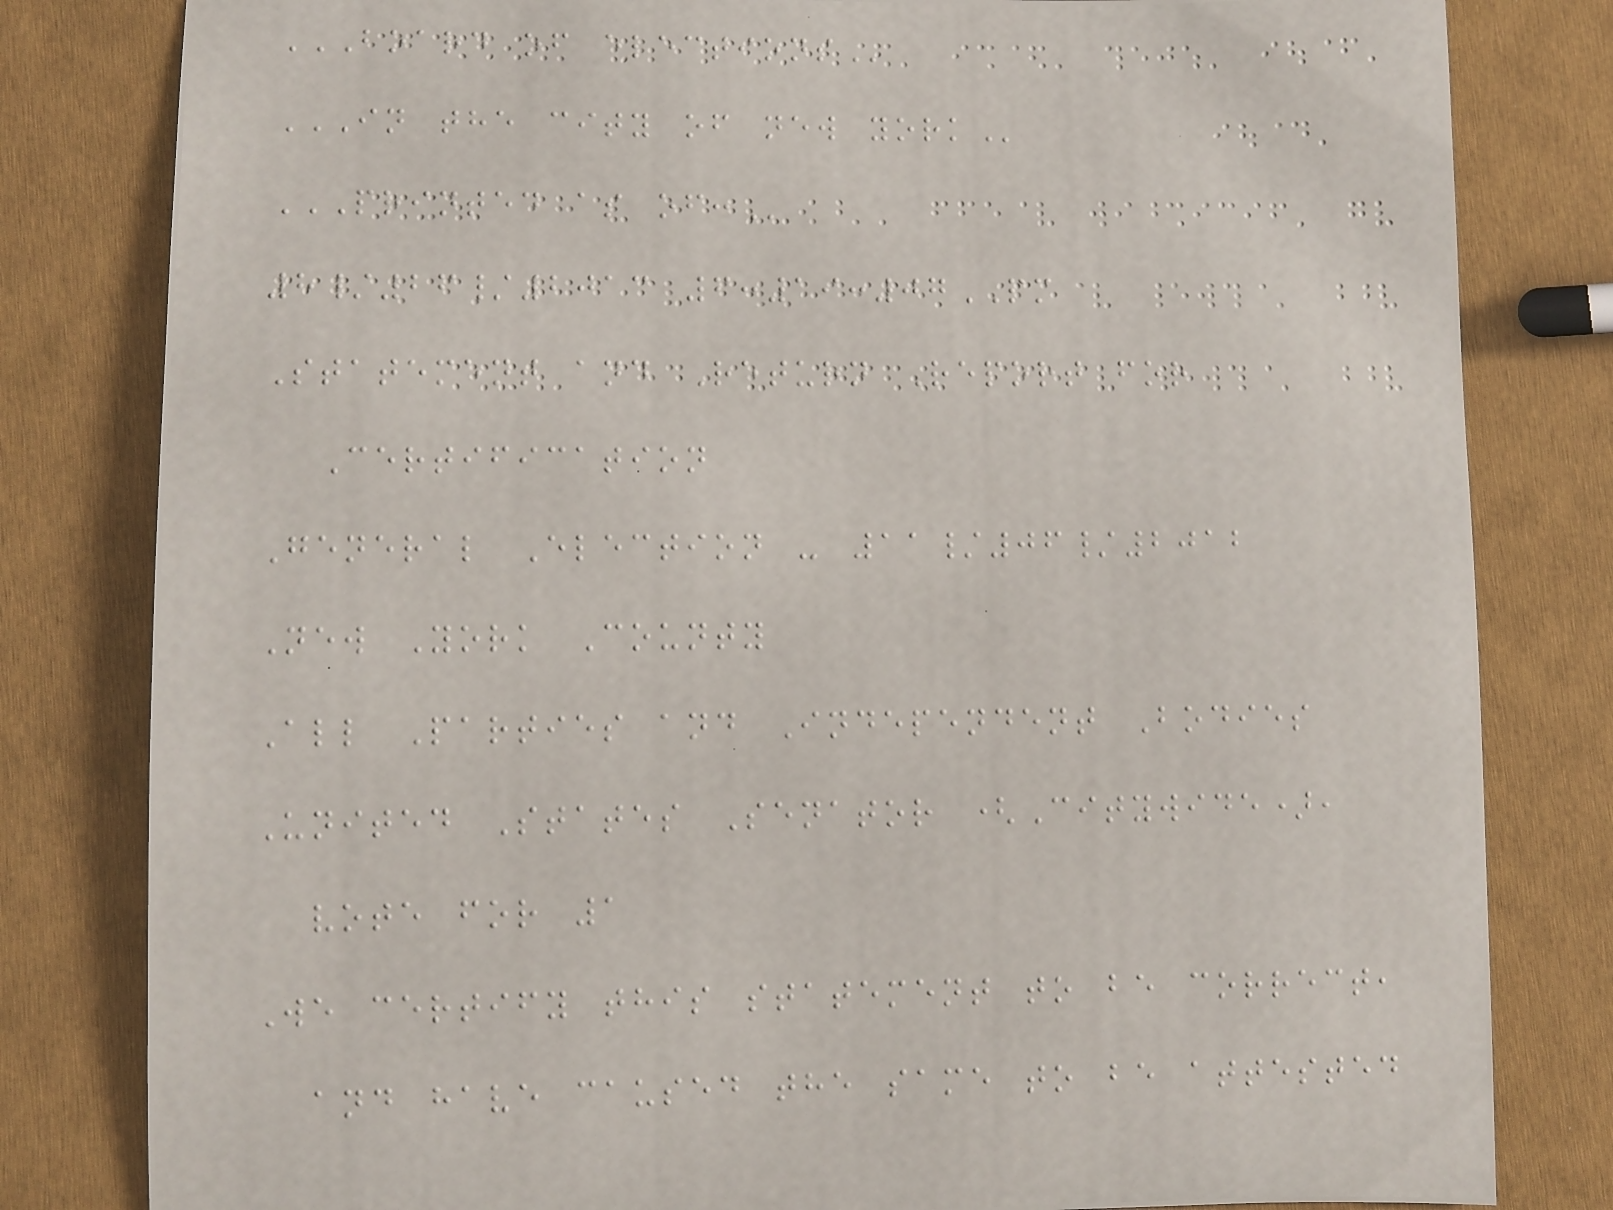BOARD OF ELECTIONS
IN THE CITY OF NEW YORK
PRINTED AS OF:
8/26/2013 6:19:07PM
Statement and Return Report for
Certification
General Election - 11/06/2012
New York County
All Parties and Independent Bodies
United States Senator (Citywide),
vote for 1
We certify this statement to be correct,
and have caused the same to be attested
